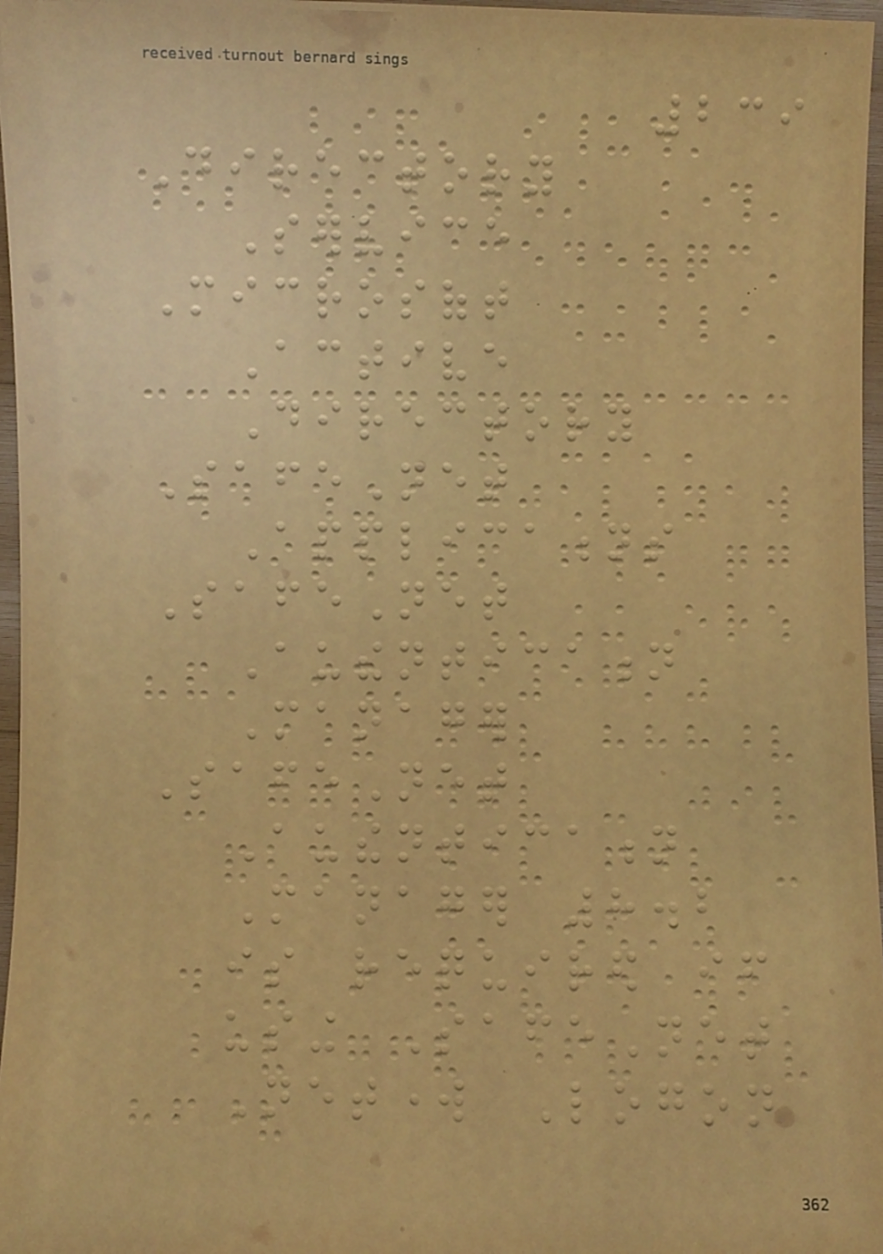239
Directory
Service
Microsoft
Active
Directory
SafeNet
Applications
SafeNet
Authentication
Manager
SafeNet
Authentication
Manager 8.2
is required if
using SafeNet
Network Logon
